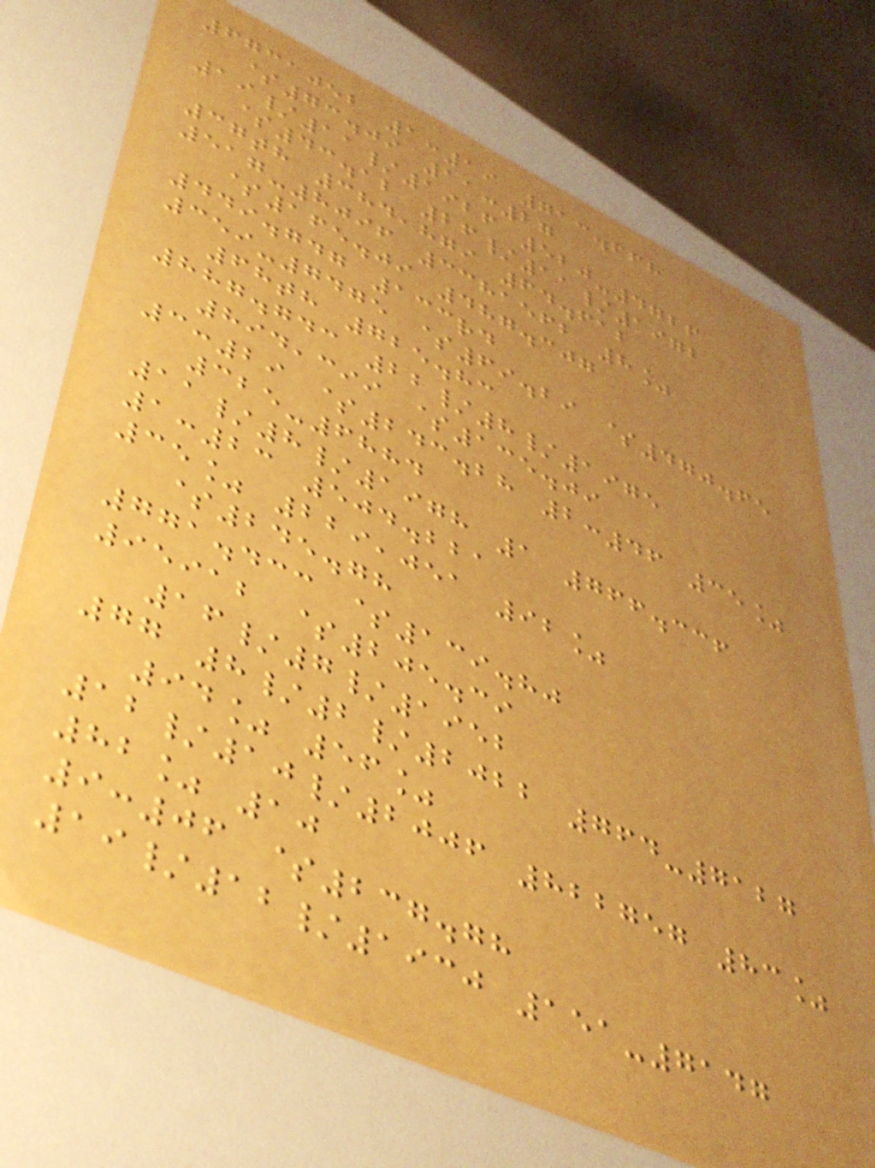6731052 1:19 713.668
$73.09 11:27
19/11/1926 520-4726
$43.12 26/11/1972
37th 384,879 64.612
517-8096 3381562 8%
$165.09 487.307
449.747 133rd
359-7475 $69.29 $470.65
68th 725.83
887.743 22/8/1975
894,399 $135.09
3:29 $243.28 2:46 35%
325-6884
11/8/1978 1 766.336
1:23 504.221
35% 229,051 92%
$245.78
771.433 $139.80
95912 $205.39
16/7/1952
77 8/2/2022 764-7127
94% 56%
12/10/2006 822757 83%
82% 10
9:06 $237.78
19/12/1930 151-7147
